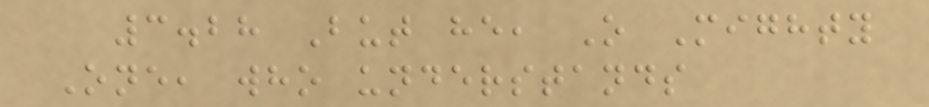3.28 But he, O Mighty
One, who understands
